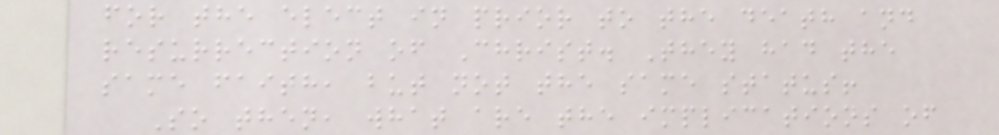for the elect in prior to the death and
resurrection of Christ. They had the
same faith, but not the same status!
So then, what are the implications of
